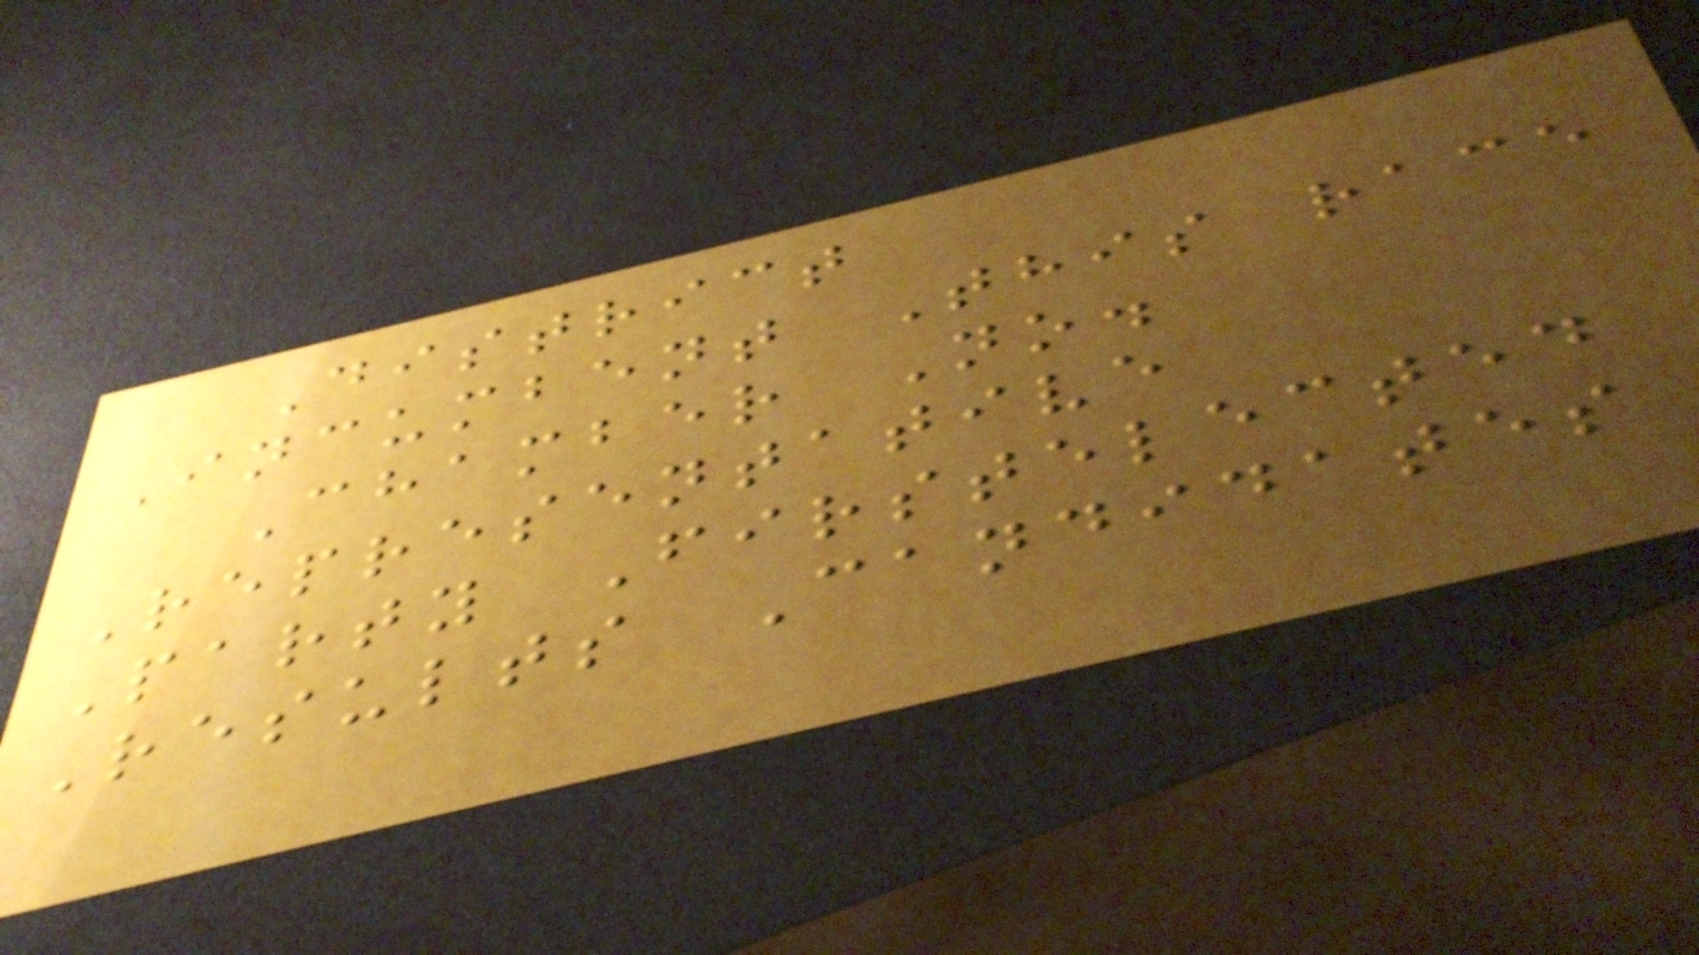District
Incumbent This race
Chamber No.
Representative
Party Firstelected
Results Candidates
